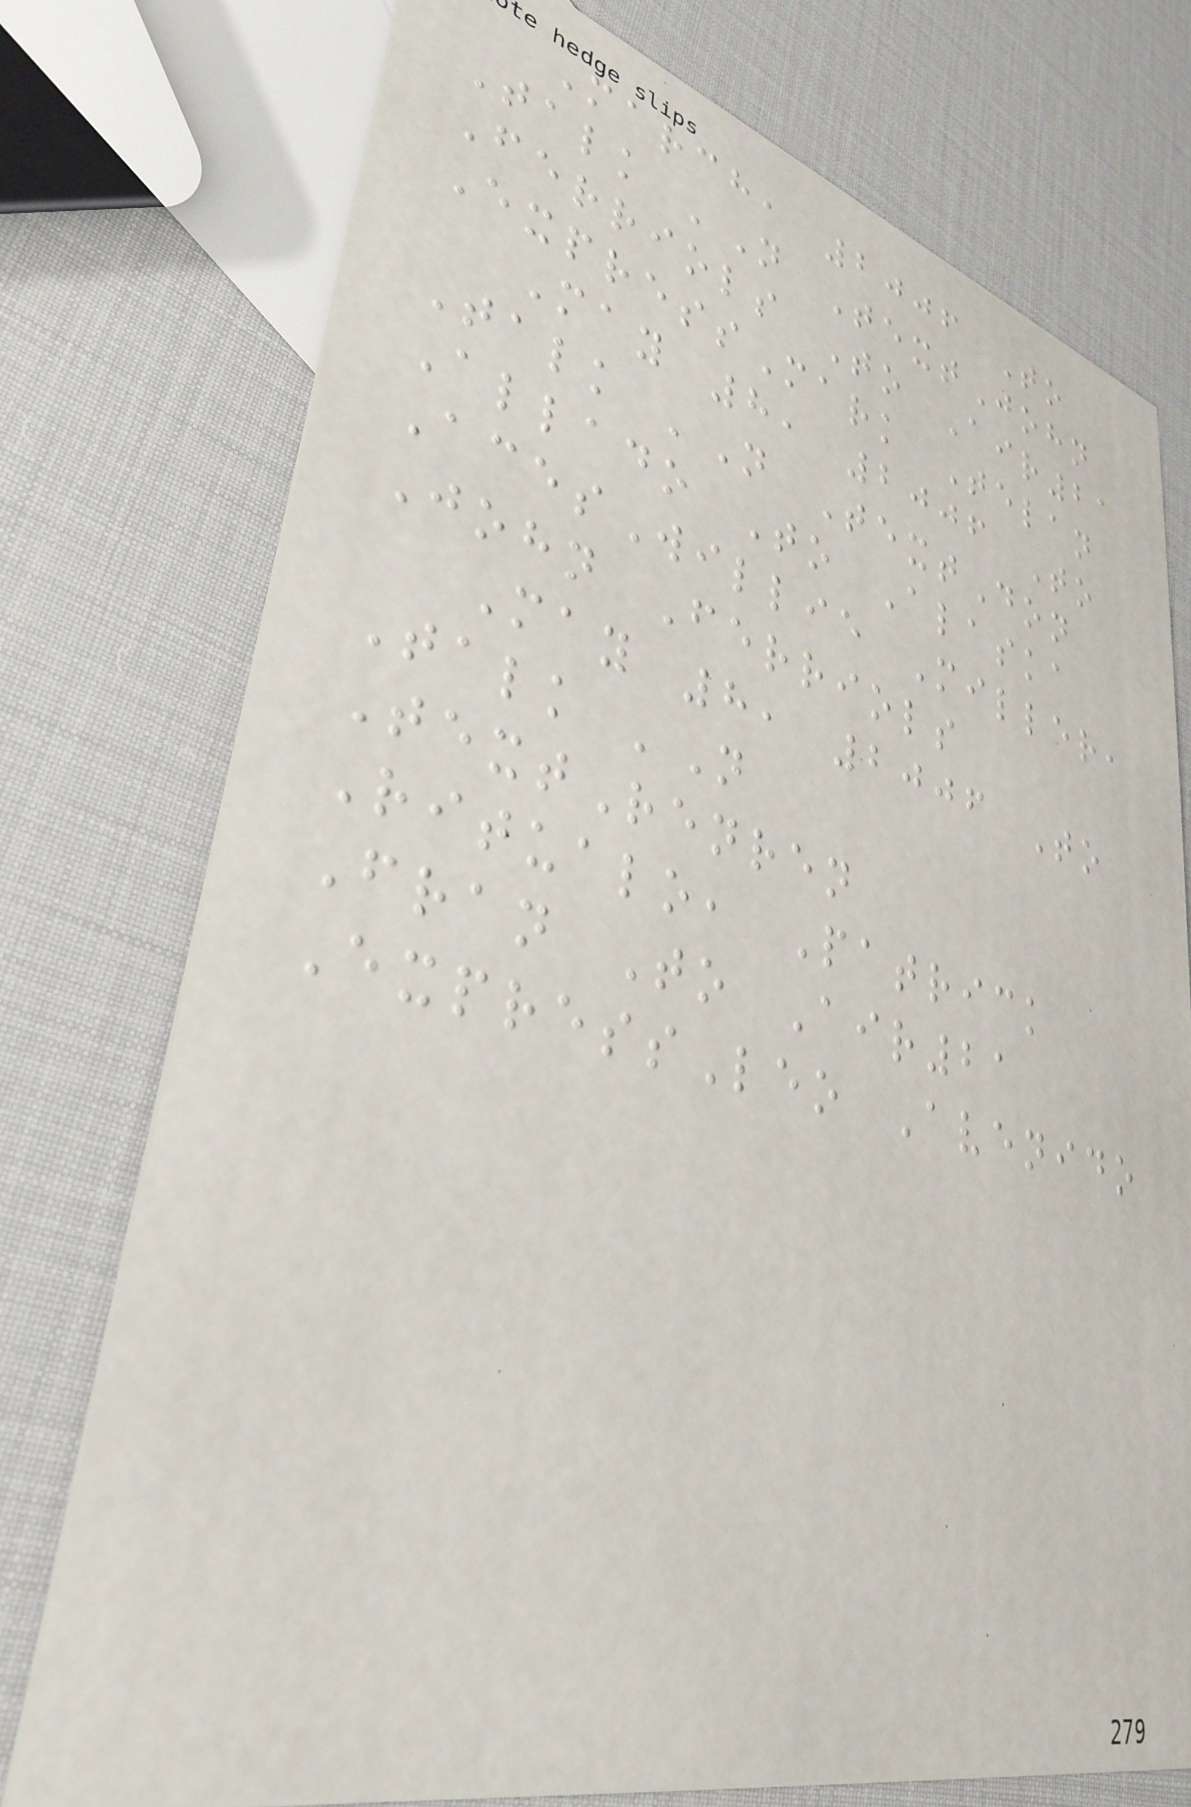March, 2006 To
Talk 'N TextJohn
Ferriols To Air21
ExpressMark Telan
May 8, 2006 To
Talk 'N TextDon
Allado To Alaska
AcesWillie Miller,
John Ferriols
May 8, 2006 To
Talk 'N
TextRenren
Ritualo, Patrick
Fran To Air21
ExpressLeo Avenido
